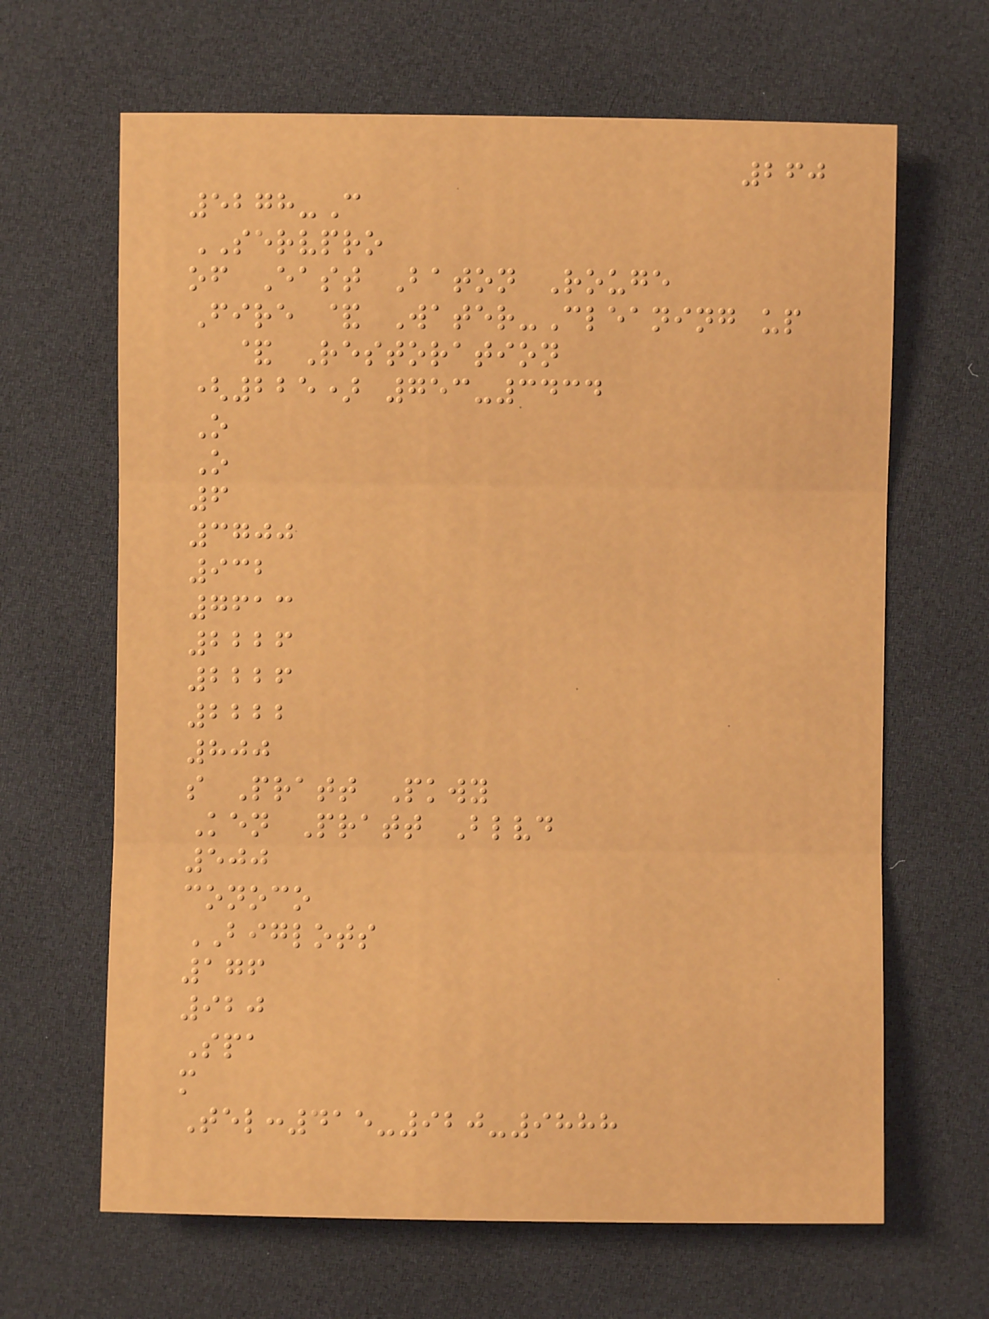260
5278-C
SERVPRO
of East Baton Rouge
Fire & Water-Cleaning up
& Restoration
(225) 753-3434
O
O
6
3700
932
7613
2226
2226
2222
800
s Pratt Pkwy
Ken Pratt Blvd
500
conoco
BIGLOTS
176
920
Spa
m
Tel:415-920-9888
